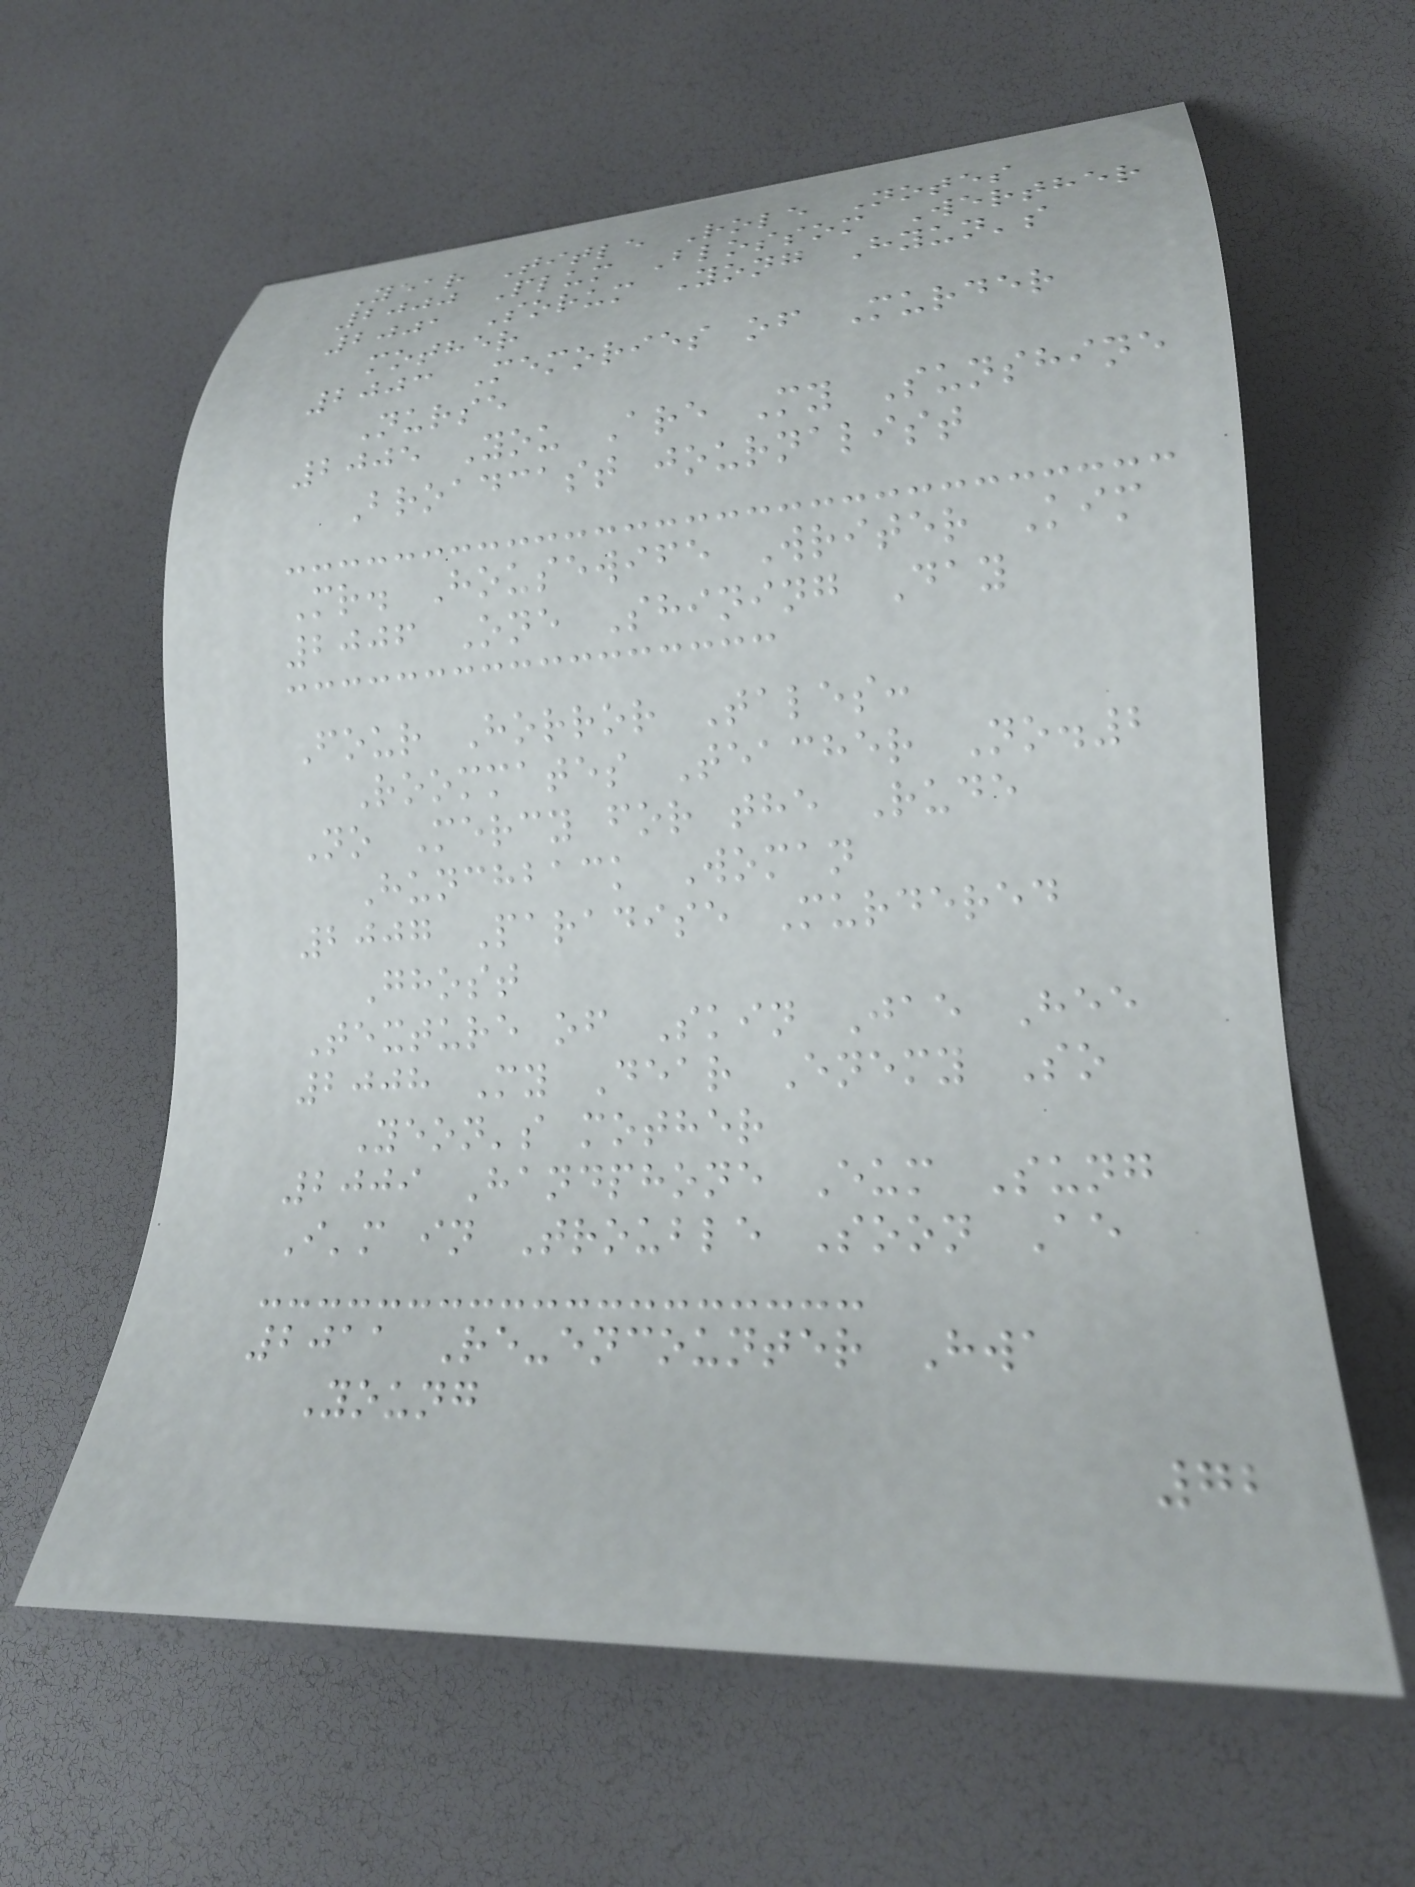Year Title Role Notes
2000 Plum Blossom Werther
2001 Sorum Yong Hyun's
mother
2003 Memories of Murder
Nurse
2005 You Are My Sunshine
Broadcast journalist
Mr. Housewife Writer Kim
2006 One Shining Day
Four Horror Tales:
Roommates Teacher No.2
No Mercy for the Rude
Hunchback Woman
2007 Paradise Murdered
Ghost
Texture of Skin Jae Hee
2008 My Dear Enemy So
Yeon's mother
2009 Handphone Eum Sung
I'm in Trouble Soon Ae
2011 Re-encounter Hwa
Young
72
